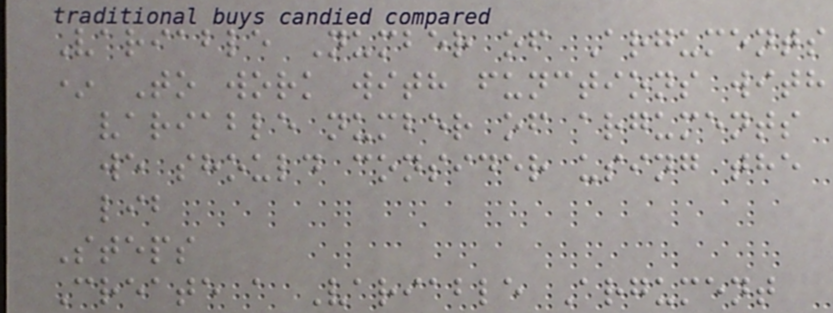Variable Number of Arguments
* To work with functions with
variable number of arguments
we should consider using the
lib
Steps
Create a Variable Argument
